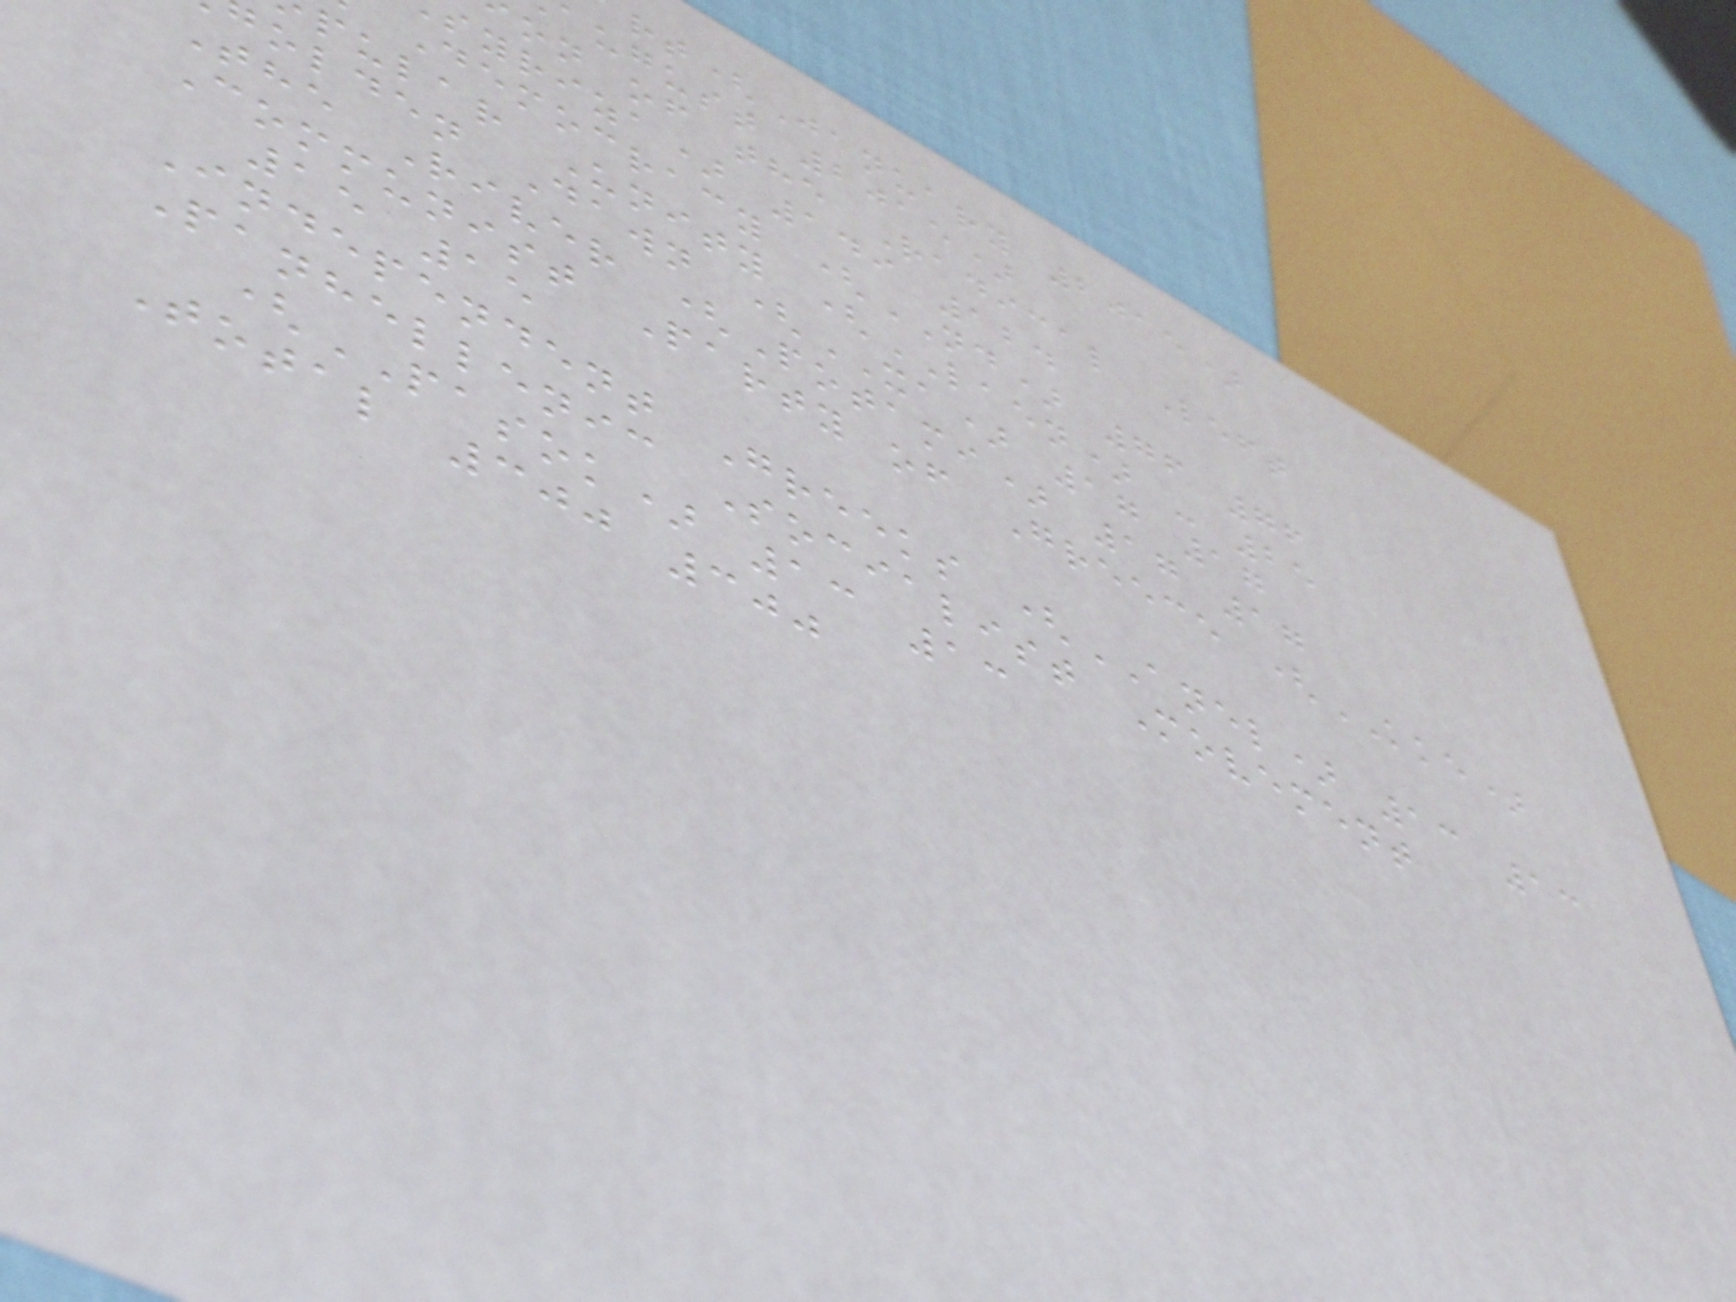rt(January 2015)
august 2015)
on of the Radical Left
syriza) 149 124
Democracy (ND) 76 76
pular Unity (LAEN) - 25
olden Dawn (XA) 17 17
The River (Potami) 17 17
Communist Party of Greece (KKE)
15 15
Independent Greeks (ANEL) 13 13
Panhellenic Socialist Movement
(PASOK) 13 13
Total 300 300
